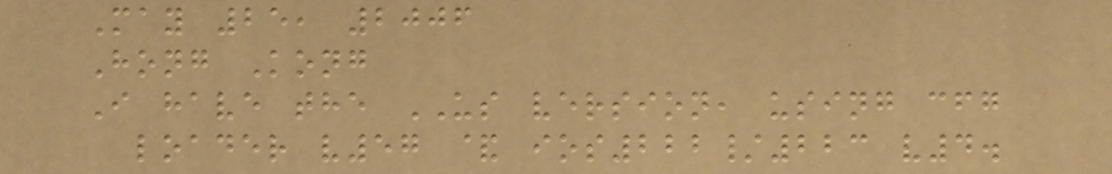May 25, 2006
Hong Kong
I have the US version, using cfg
loader v57 & ios222/223 v4.
